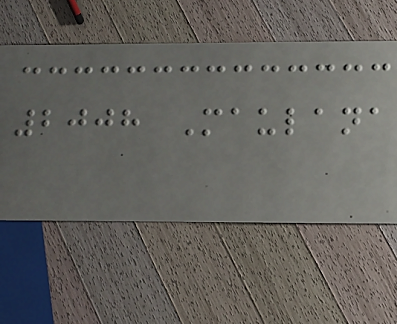2008 Maulana
